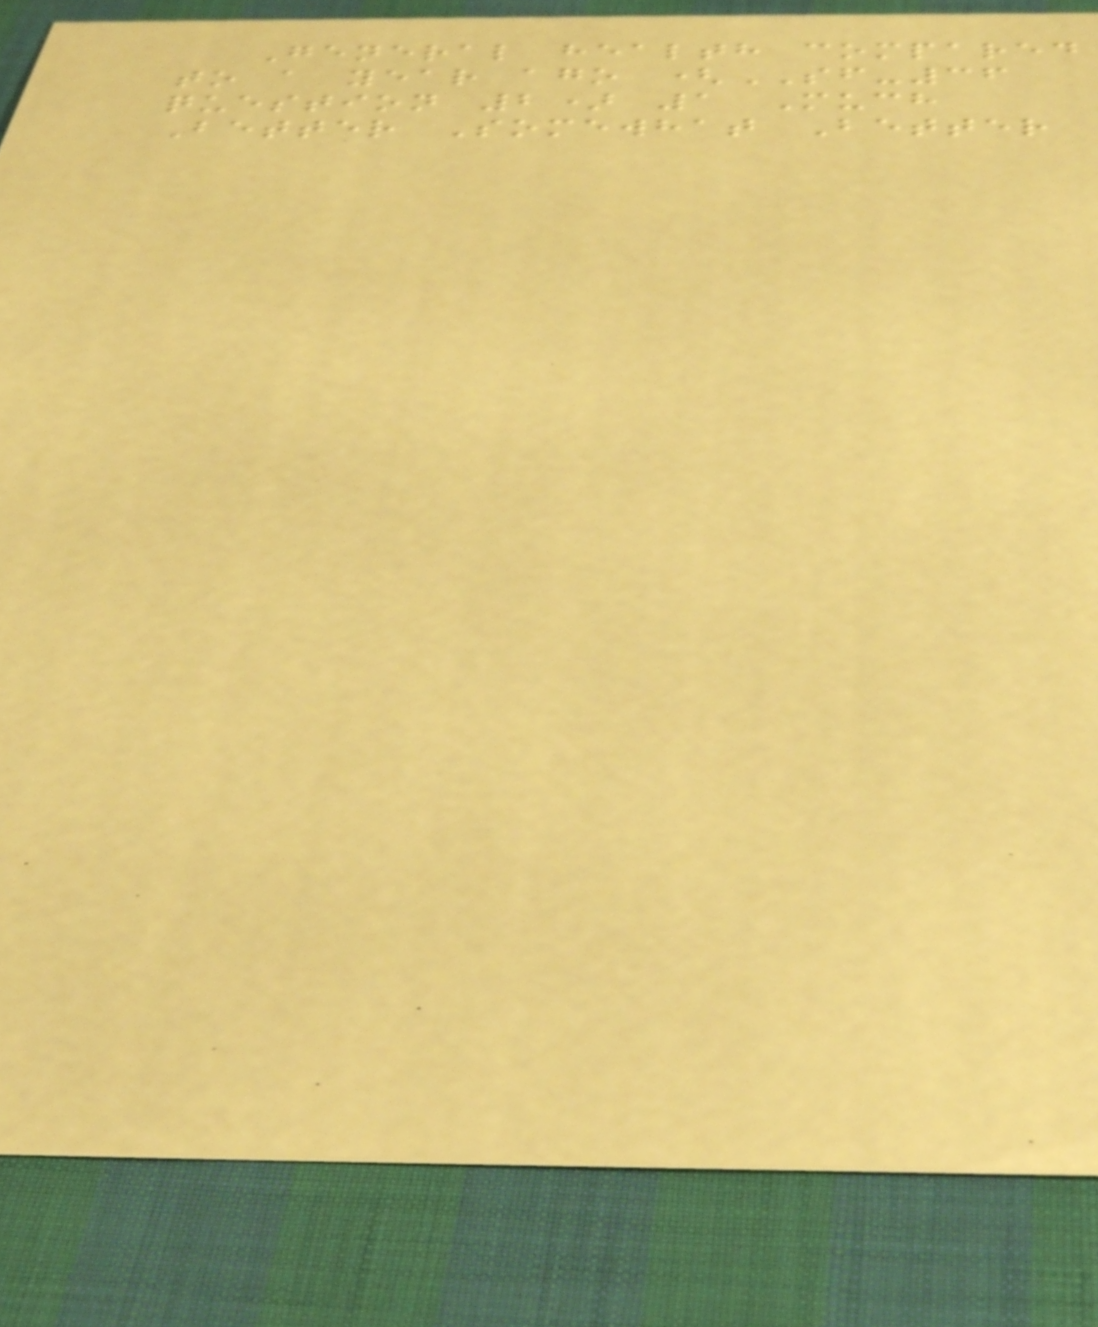General health compared
to a year ago (SF-36
question 2) 1 Much
Better Somewhat Better
